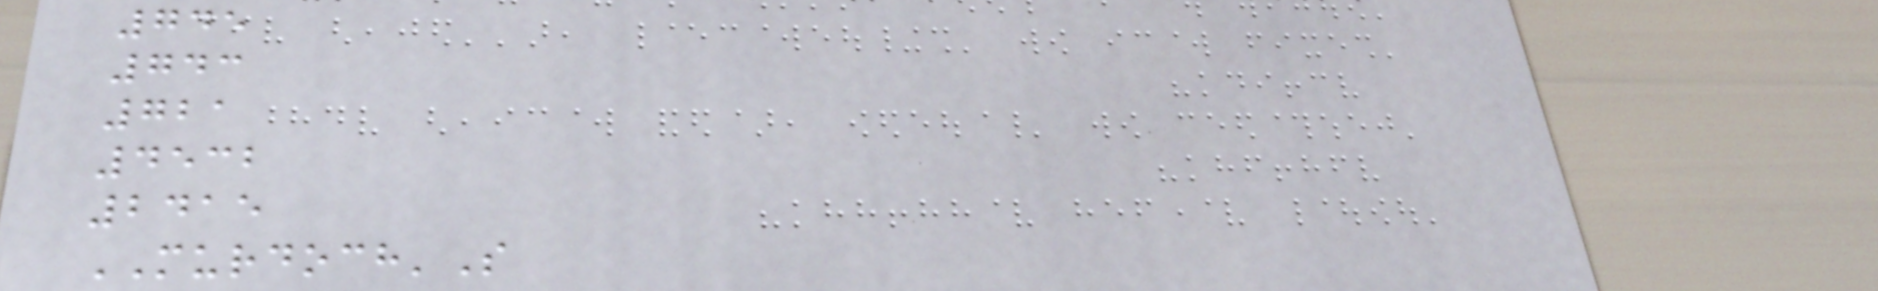745
743
721
4532
2415
MURDOCH'S
